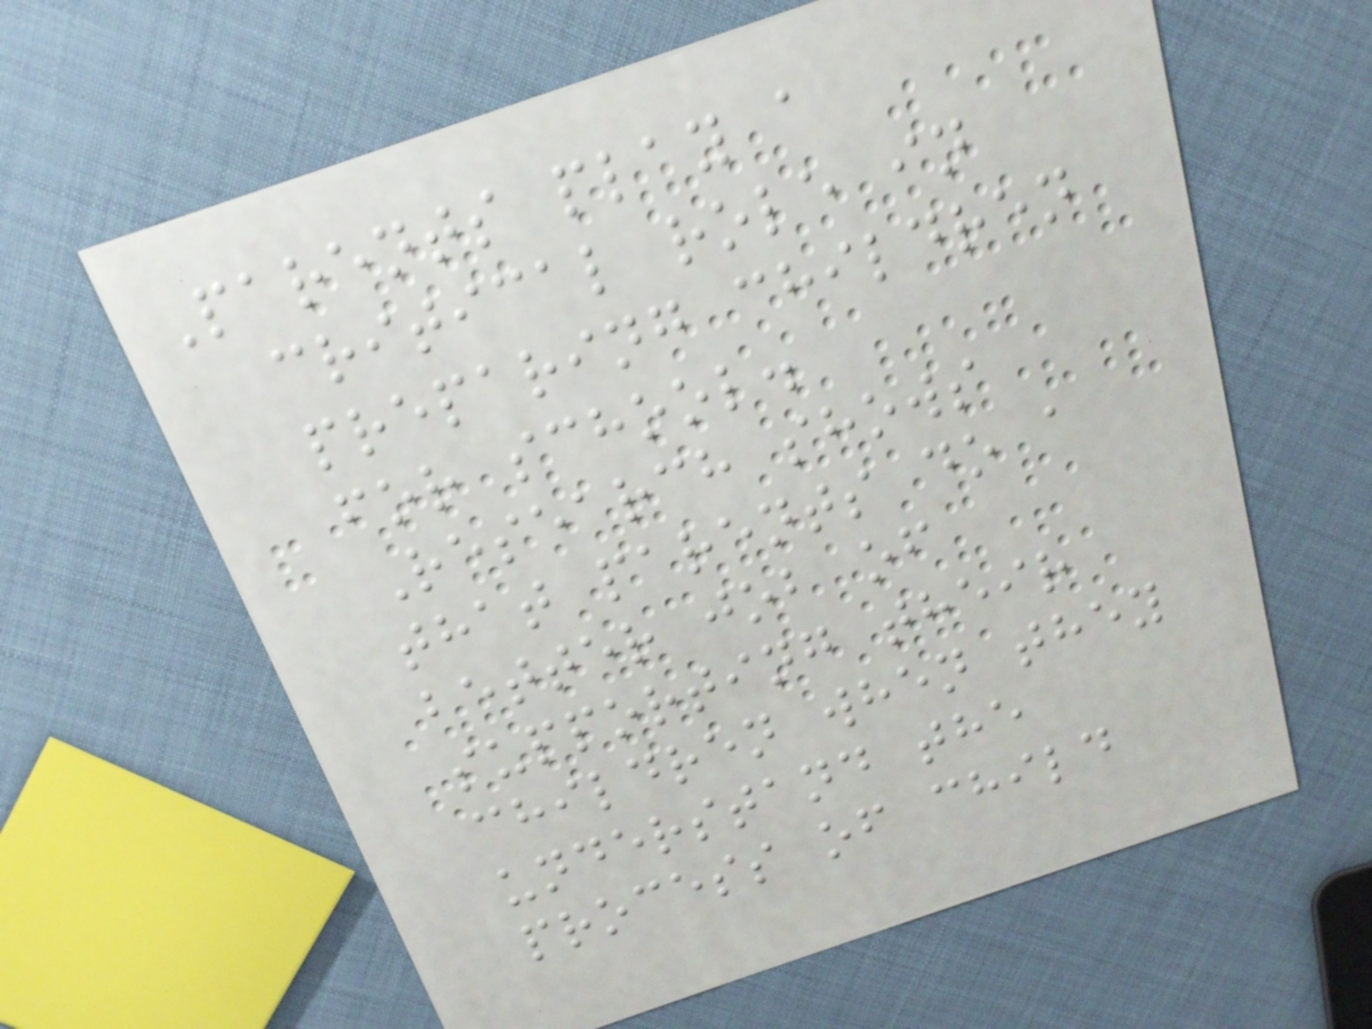Parents play a
critical role in
preparing children
for school.
Research shows
that parents do a
better job of
supporting their
children when they
understand the
process of child
